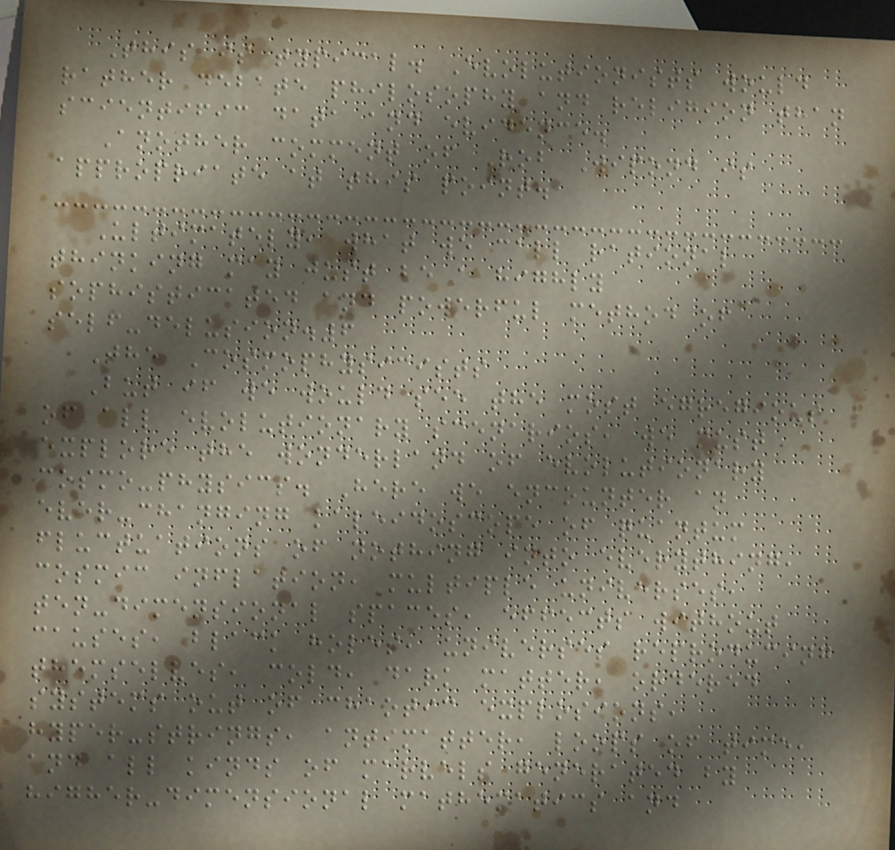This is typical. Evolutionists would
rather debate philosophy and religion than
scientific data and evidence.
Another comment of Rob Wipond is
appropriate at this point.
Ultimately, what we call rational
thinking may just be a highly
sophisticated and powerful method of
self-delusion.6
The Cosmophysicists
But if we would see the most egregious
of all evolutionary scenarios, we must
explore the wonderland of evolutionary
cosmo-physics. Here we encounter an
ever-changing kaleidoscope of quantum
fluctuations of nothing into everything,
cosmic inflation, multiple universes,
ten-dimensional spaces, effects without
causes, black holes, universes reproducing
themselves, cold, dark matter, ordered
systems out of chaotic explosions,
hyper-strings, antimatter, loops of time,
and all kinds of marvels generated by
higher-dimensional mathematics and
